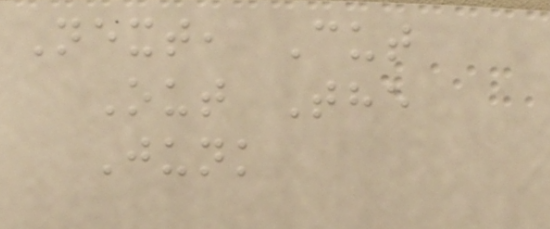Next, Cut
Out The
Junk
